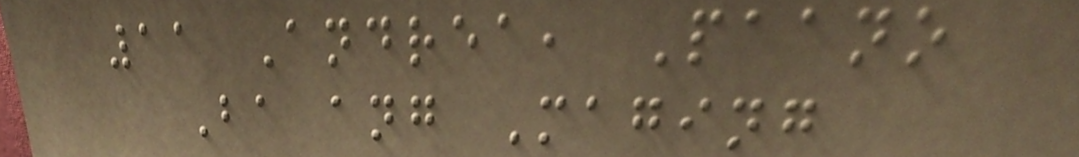11 Andrea, Paano
Ba ang Maging
